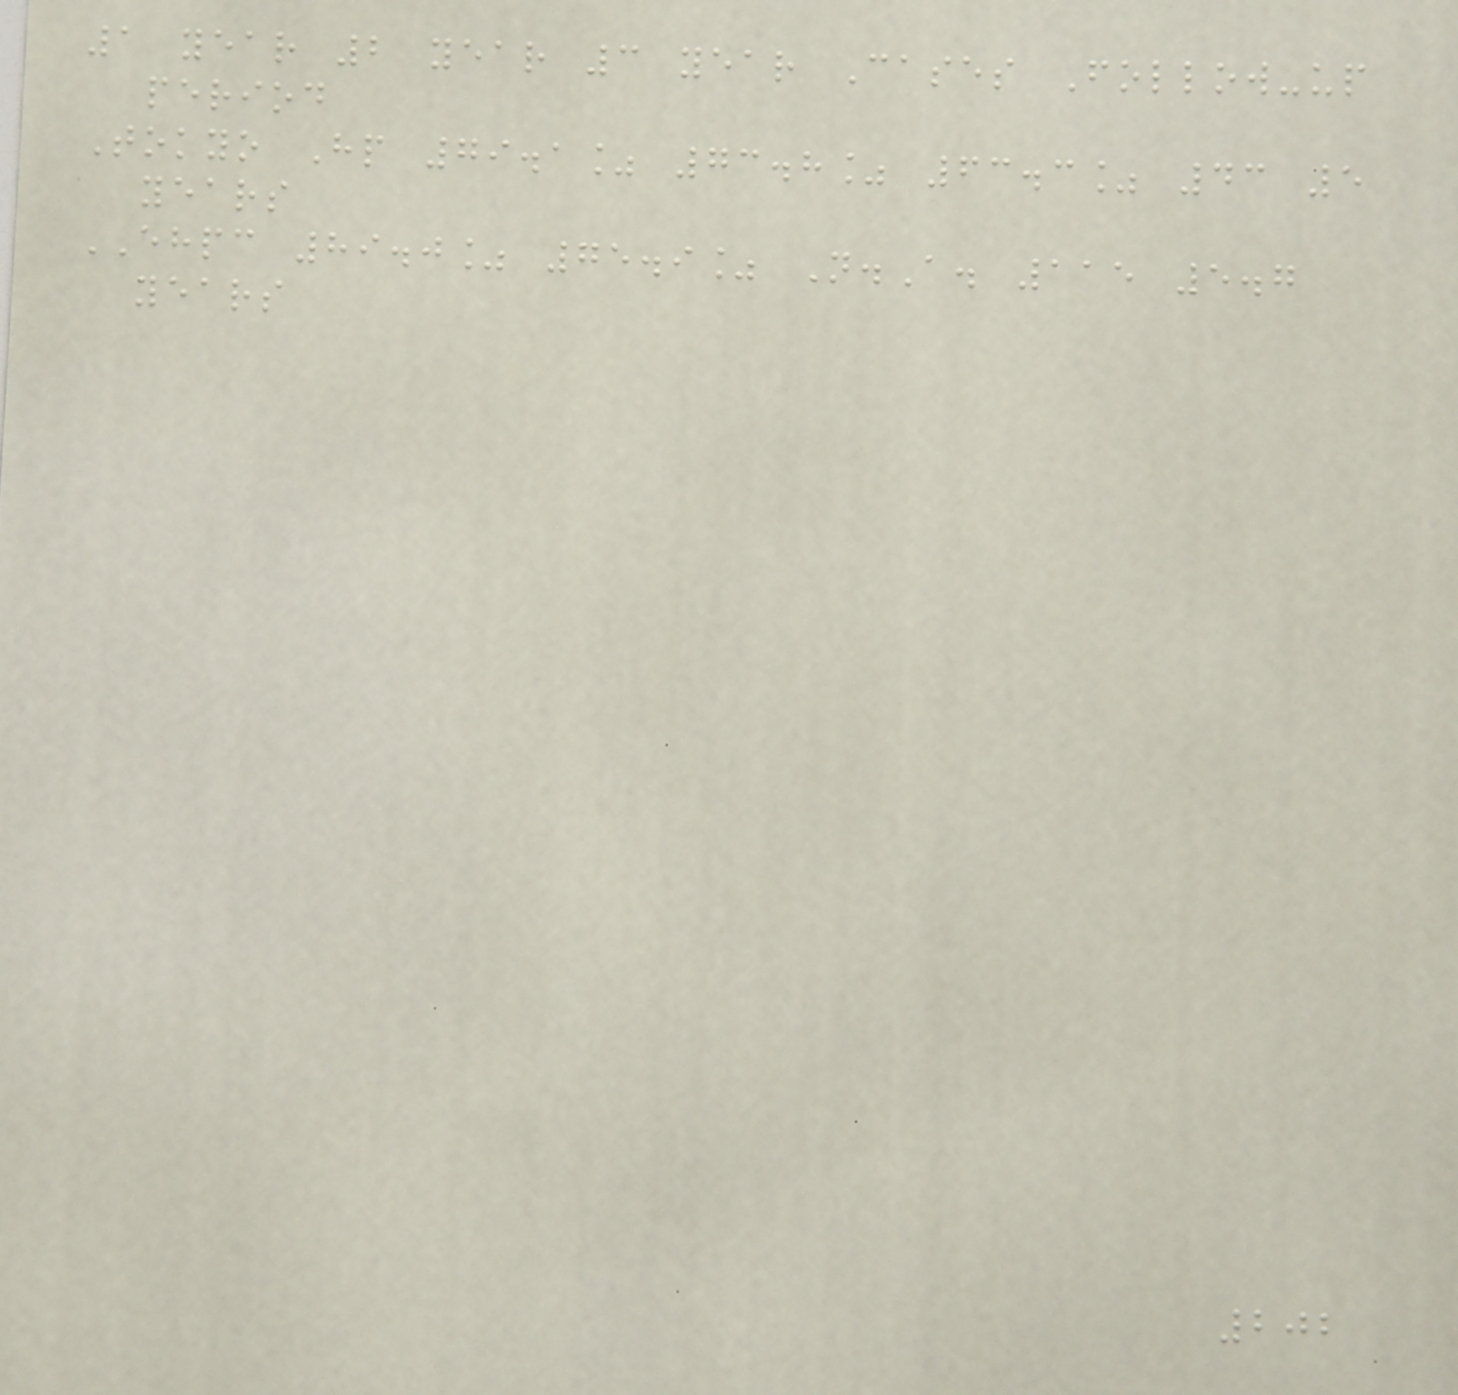1 year 2 year 3 year Cases Follow-up
period
Tokyo Hp 79.1% 73.8% 63.3% 43 5
years
EHPC 89.0% 75.9% N.A. 115 5.7
years
202
